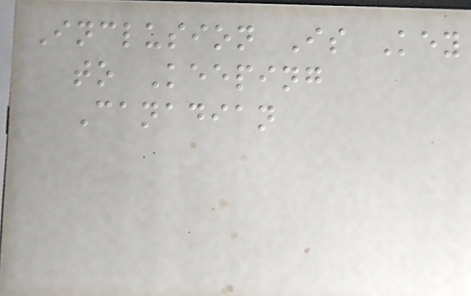Inclusion Is Key
to Keeping
Canadian
